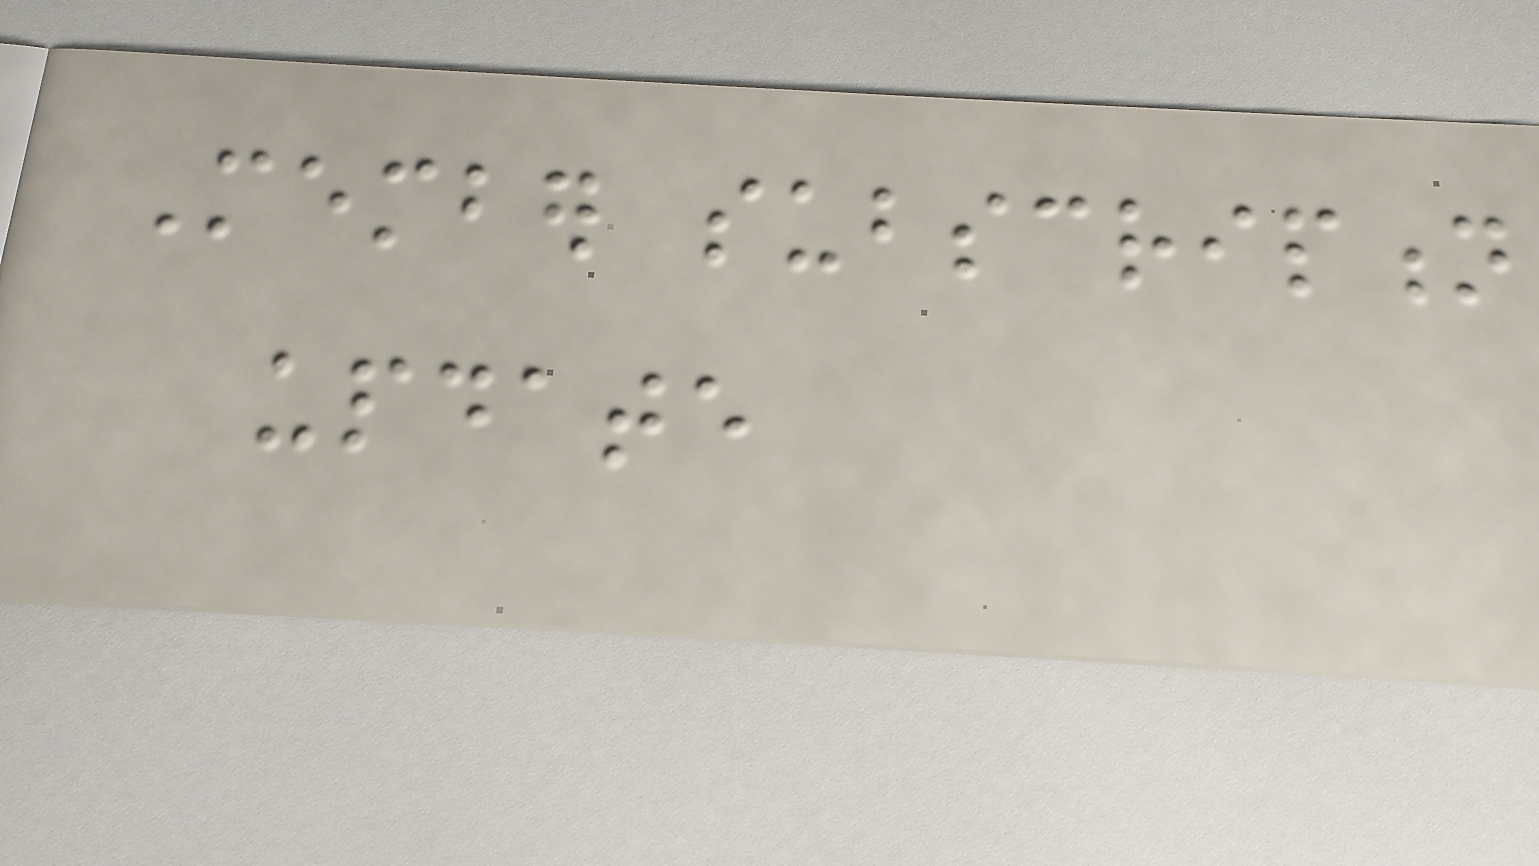Member subscription
update
